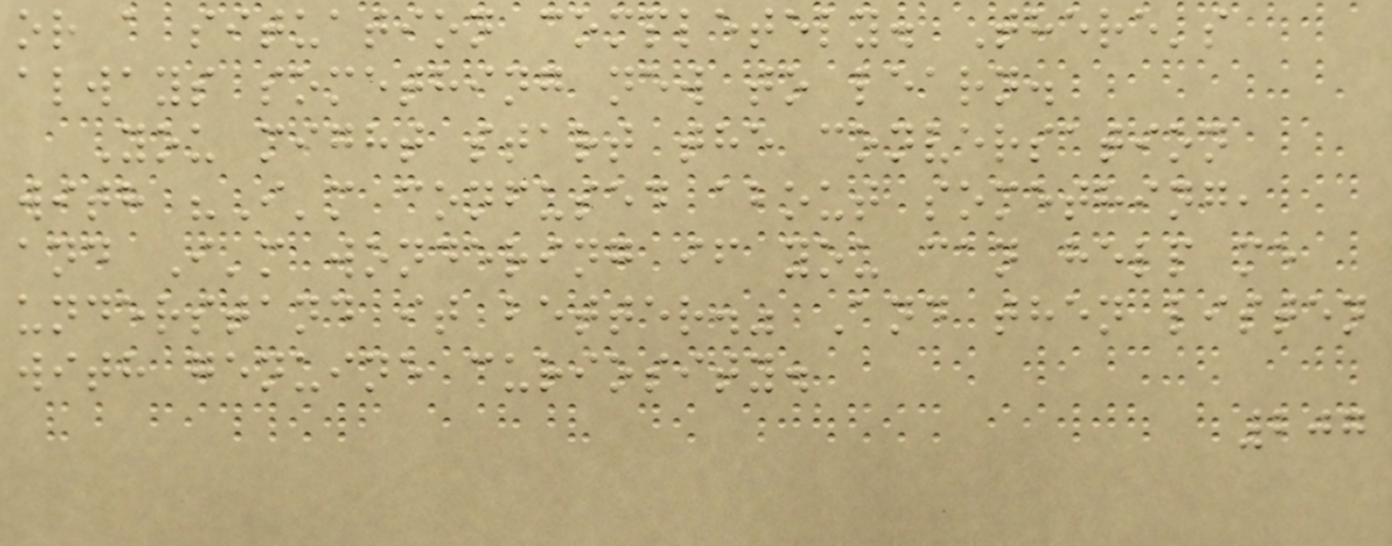or a situation completely. There's
always something new to learn.
You might start the conversation
with "I'm confused about something,
and I'm wondering if you can help me
understand it better." And then listen
with genuine curiosity.
207
